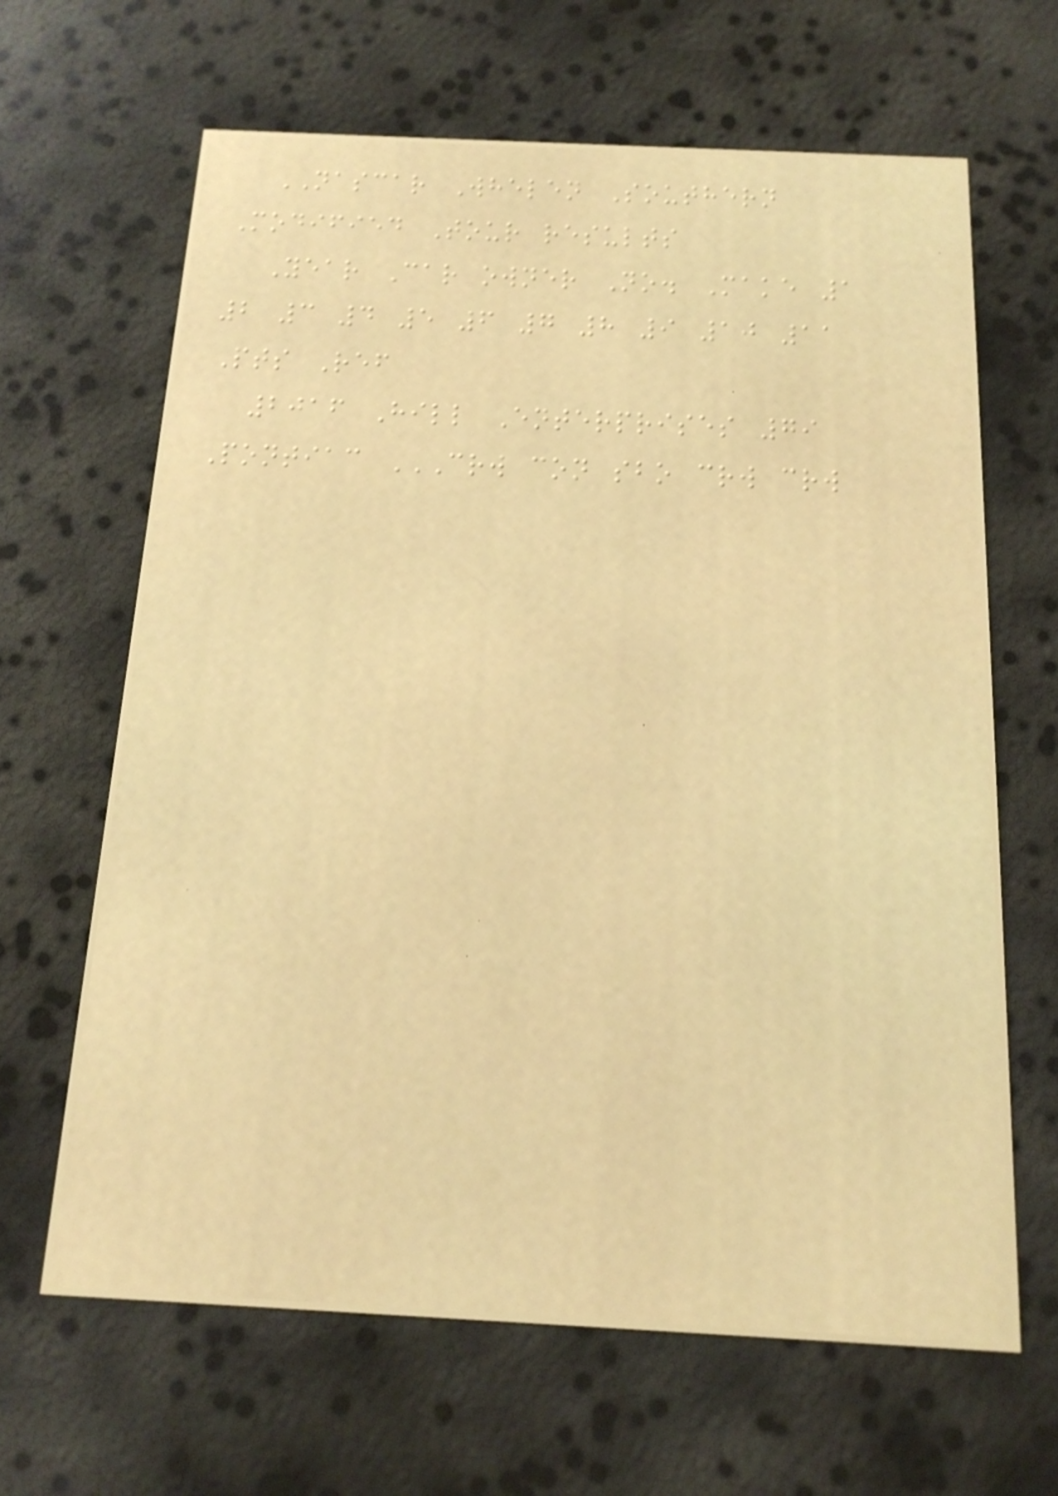NASCAR Whelen Southern
Modified Tour results
Year Car owner No. Make 1
2 3 4 5 6 7 8 9 10 11
Pts Ref
2016 Hill Enterprises 79
Pontiac CRW CON SBO CRW CRW
